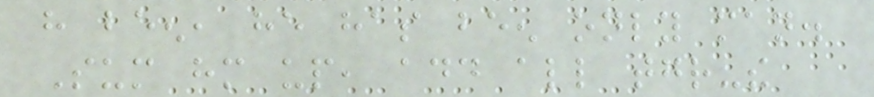have been, he has been only man.
Sum him up, add all together-the
